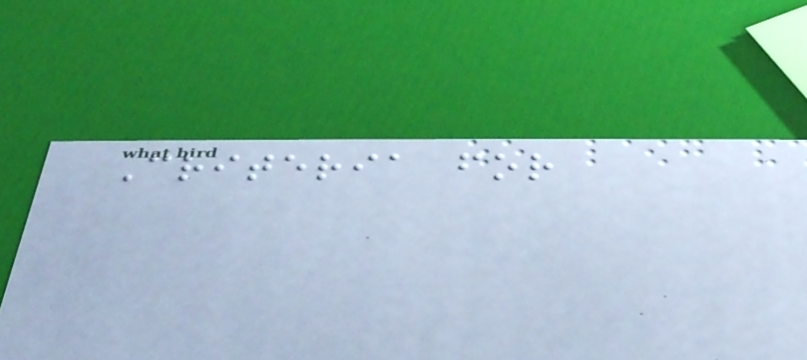Criteria for
